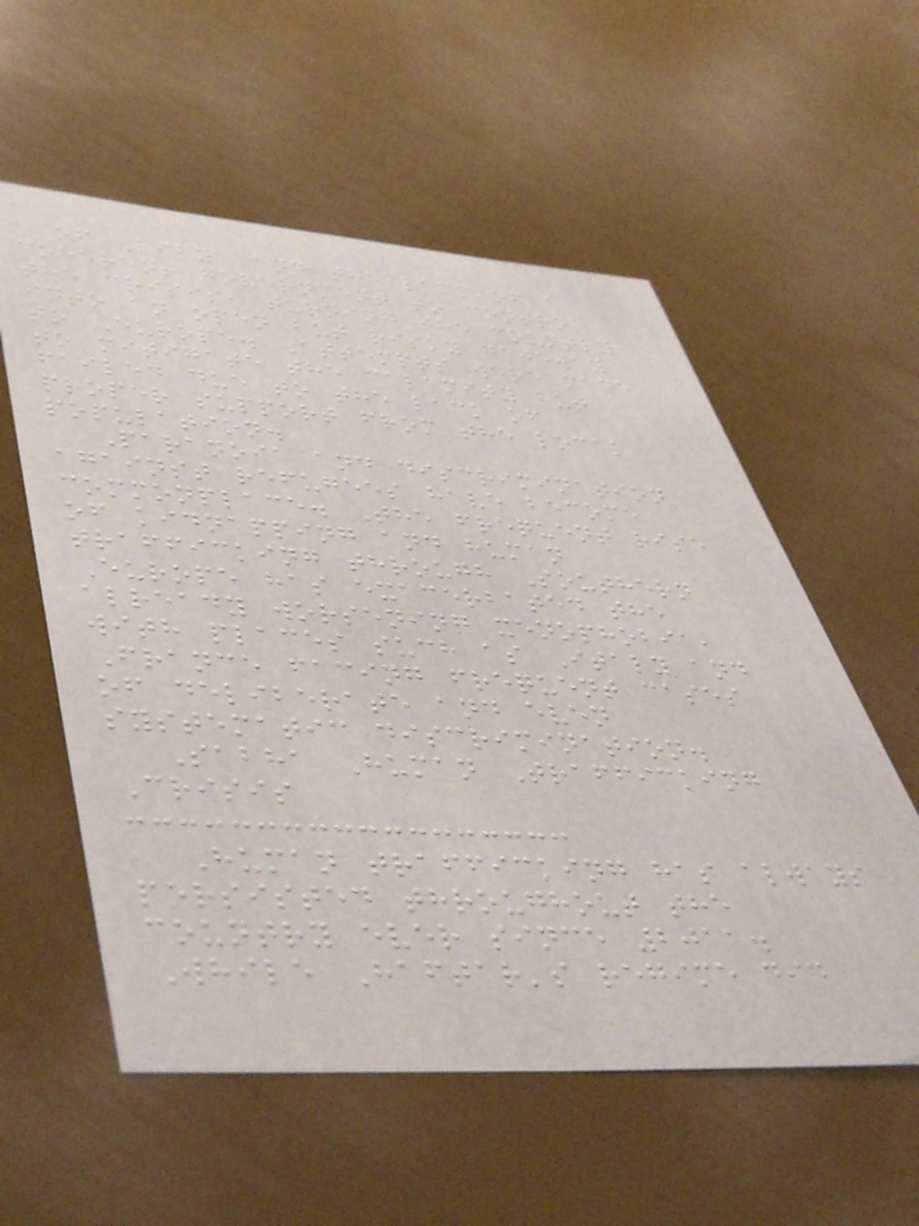of Libya and the lack of a
coherent government to control
the crisis, turning the country
into an open but risky gateway
to Europe. Attempts were made
to mitigate the calamity but
failed due to the lack of
proper support from the local
population.
Paranoia and discrimination
against refugees have become
commonplace. The frequent rise
of kidnapping and human
trafficking through Southern
Europe has exacerbated the
already worsening xenophobia,
with places such as Italy and
France facing frequent cases
of deliberate and even
systematic discrimination.
Sabha Human Trafficking
Crisis
Human trafficking has always
persisted throughout the
country ever since 2011.
While Haftar's regime did
